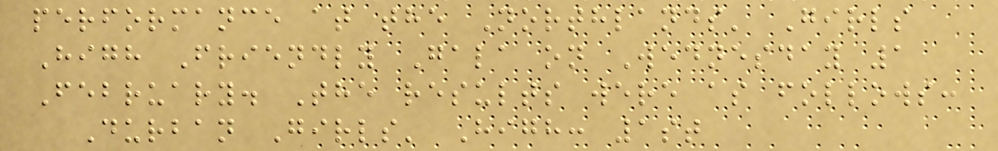performance at the Northlands' Girls
High Friendly Gala on Wednesday 1
February. The results were as follows:
Durban Girls' High: 1st
